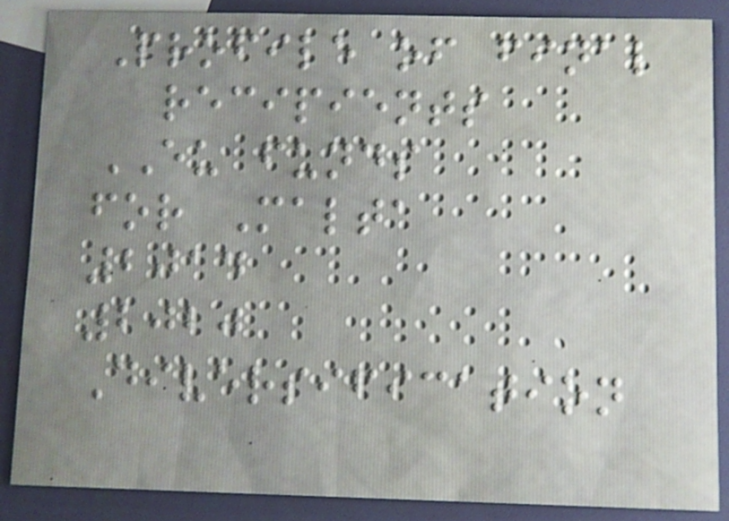Profile of final
recipients
EU funds
for Malta
2014
2020
Diversification
